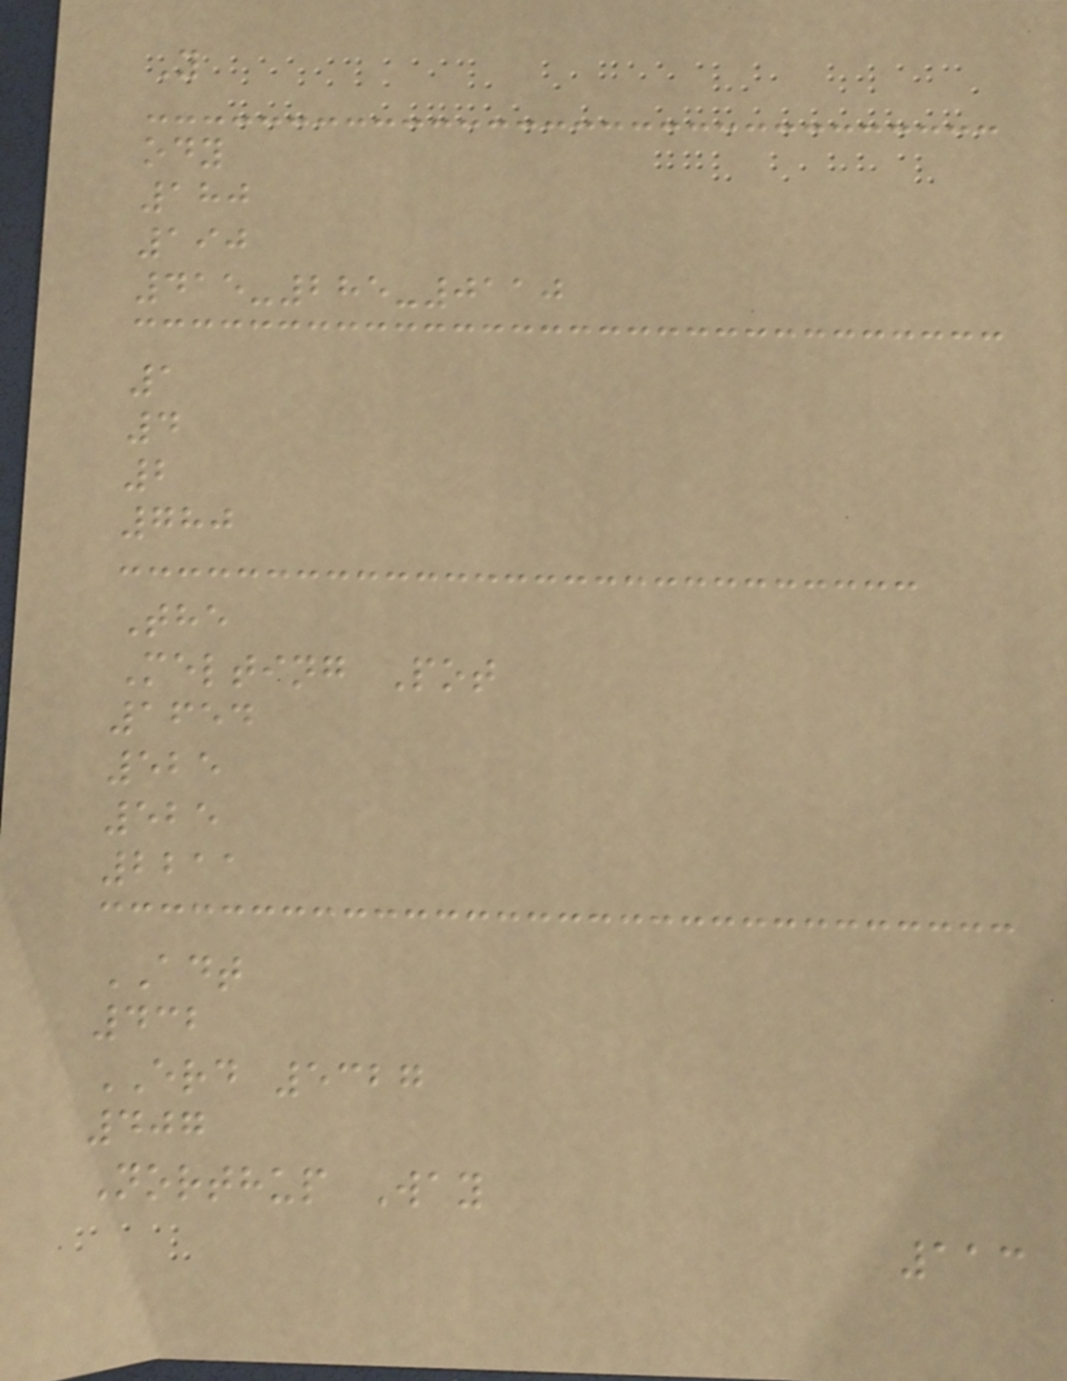Y
ody
180
190
415-285-0110
1
4
2
780
The
Melting Pot
1654
525
525
2211
ADT
432
ERD 5327
407
Northup Way
113
